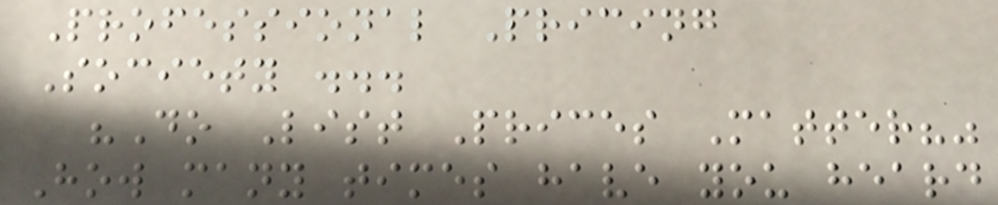Professional Pricing
Society ...
"Do List Prices Matter?"
How many times have you heard
